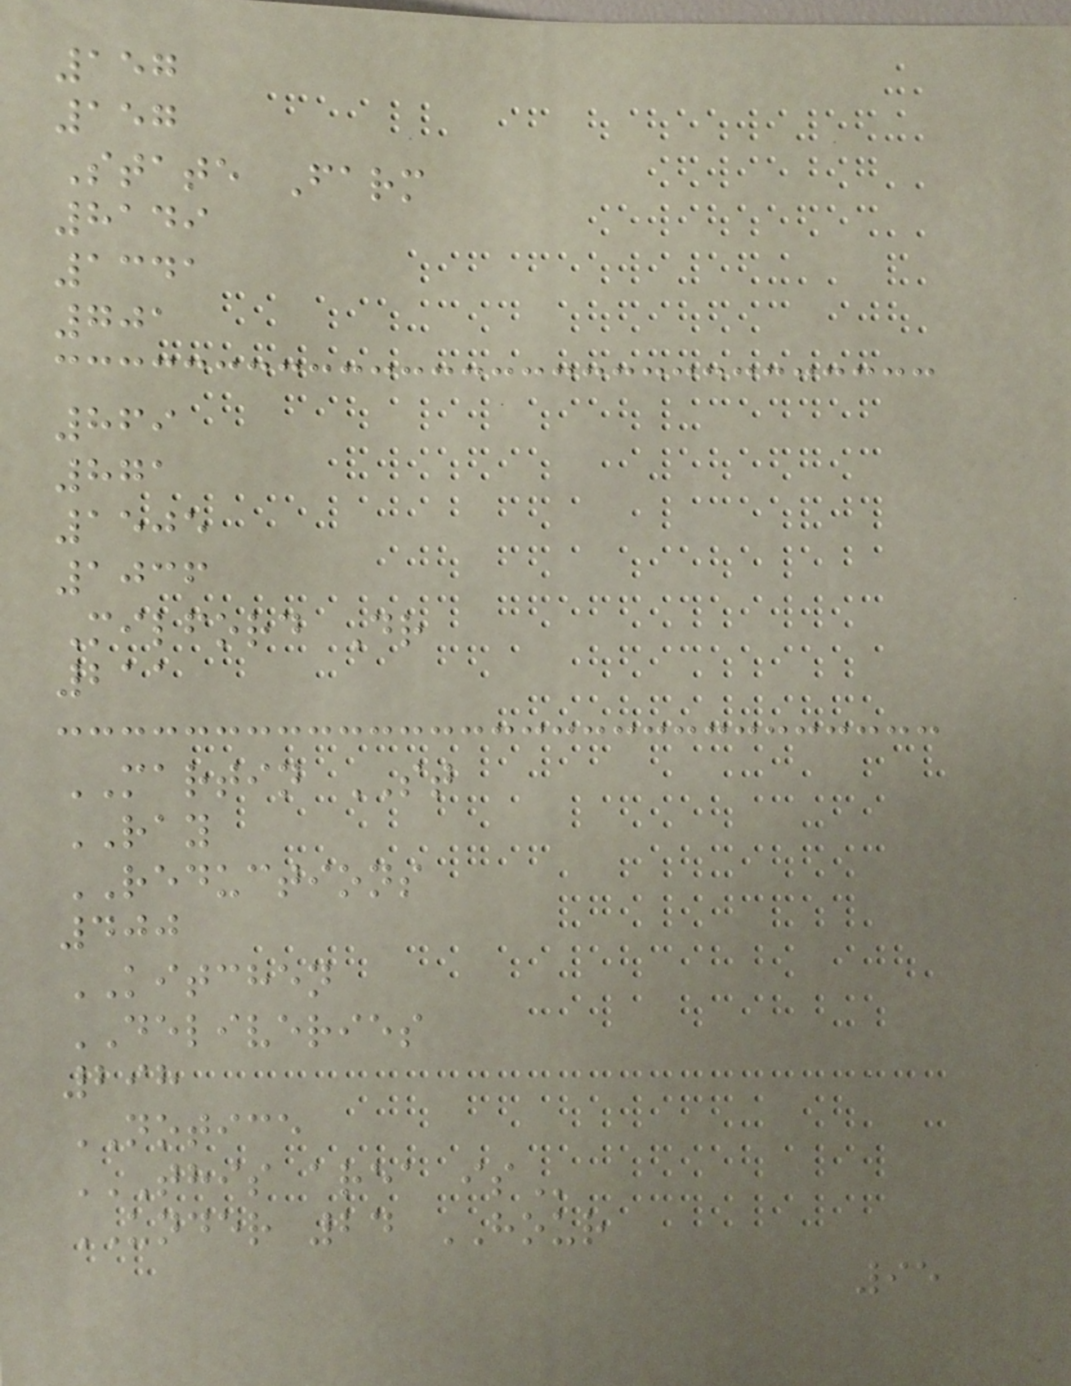157
157
State Farm
8149
1341
701
869
871
1505
1036
Milford Dr
211
MARTIN ST
RAY
REDUCTIONS
400
KITCHEN
DELIVERIES
298
NOTICE
THIS AREA IS
UNDER 24 HOUR
95
